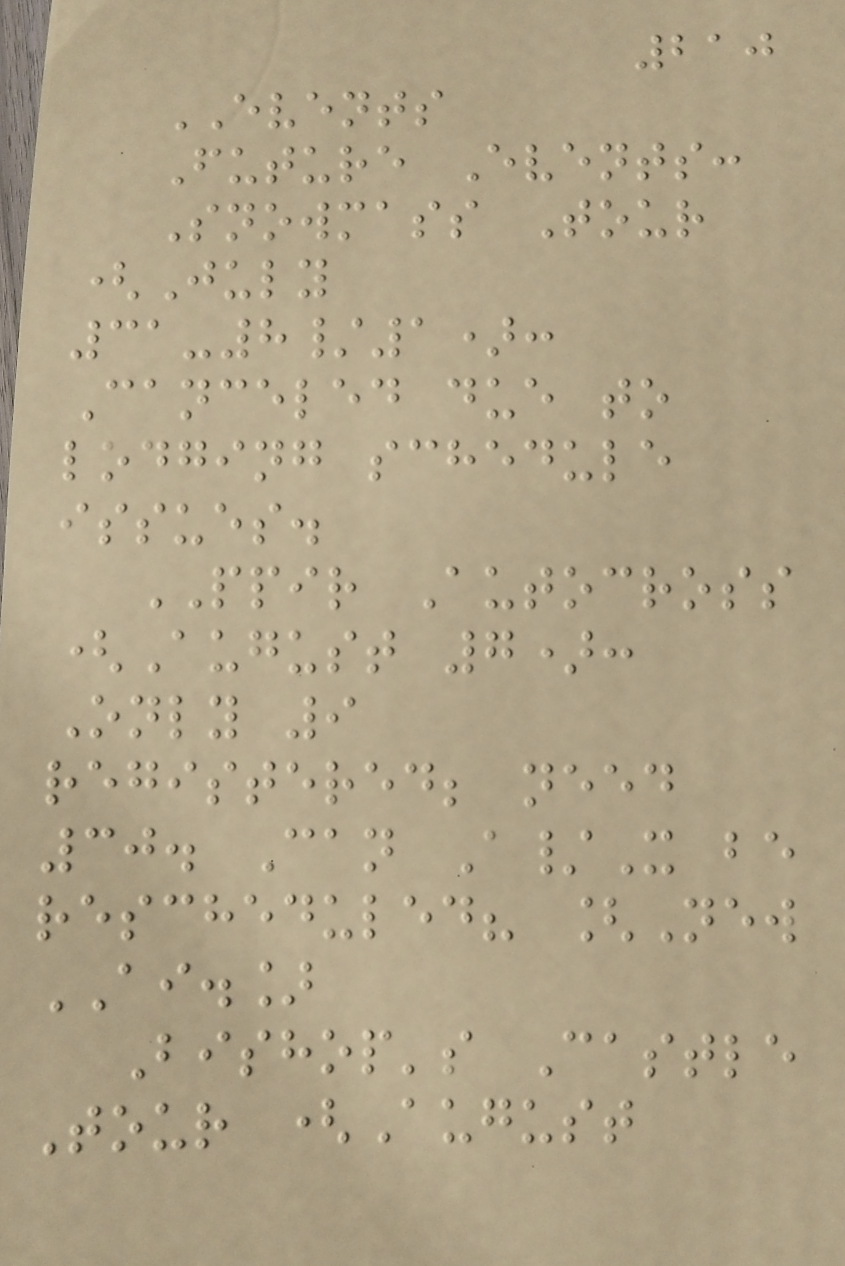210
EVENTS
Future Events:
Snowmass Tour
(July
31-8/1):
Canceled due to
lodging schedule
issues.
PPIR Autocross
(August 7):
Only 9
registered; need
30. Can A/X be
rescheduled? [New
AI.]
Bishop's Castle
Tour (August
